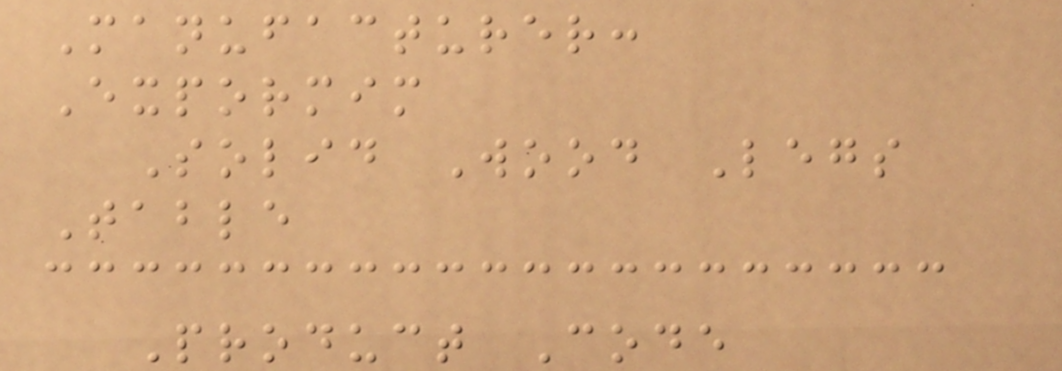Manufacturer:
Expormim
Solid Wood Legs
Table
Product Code
